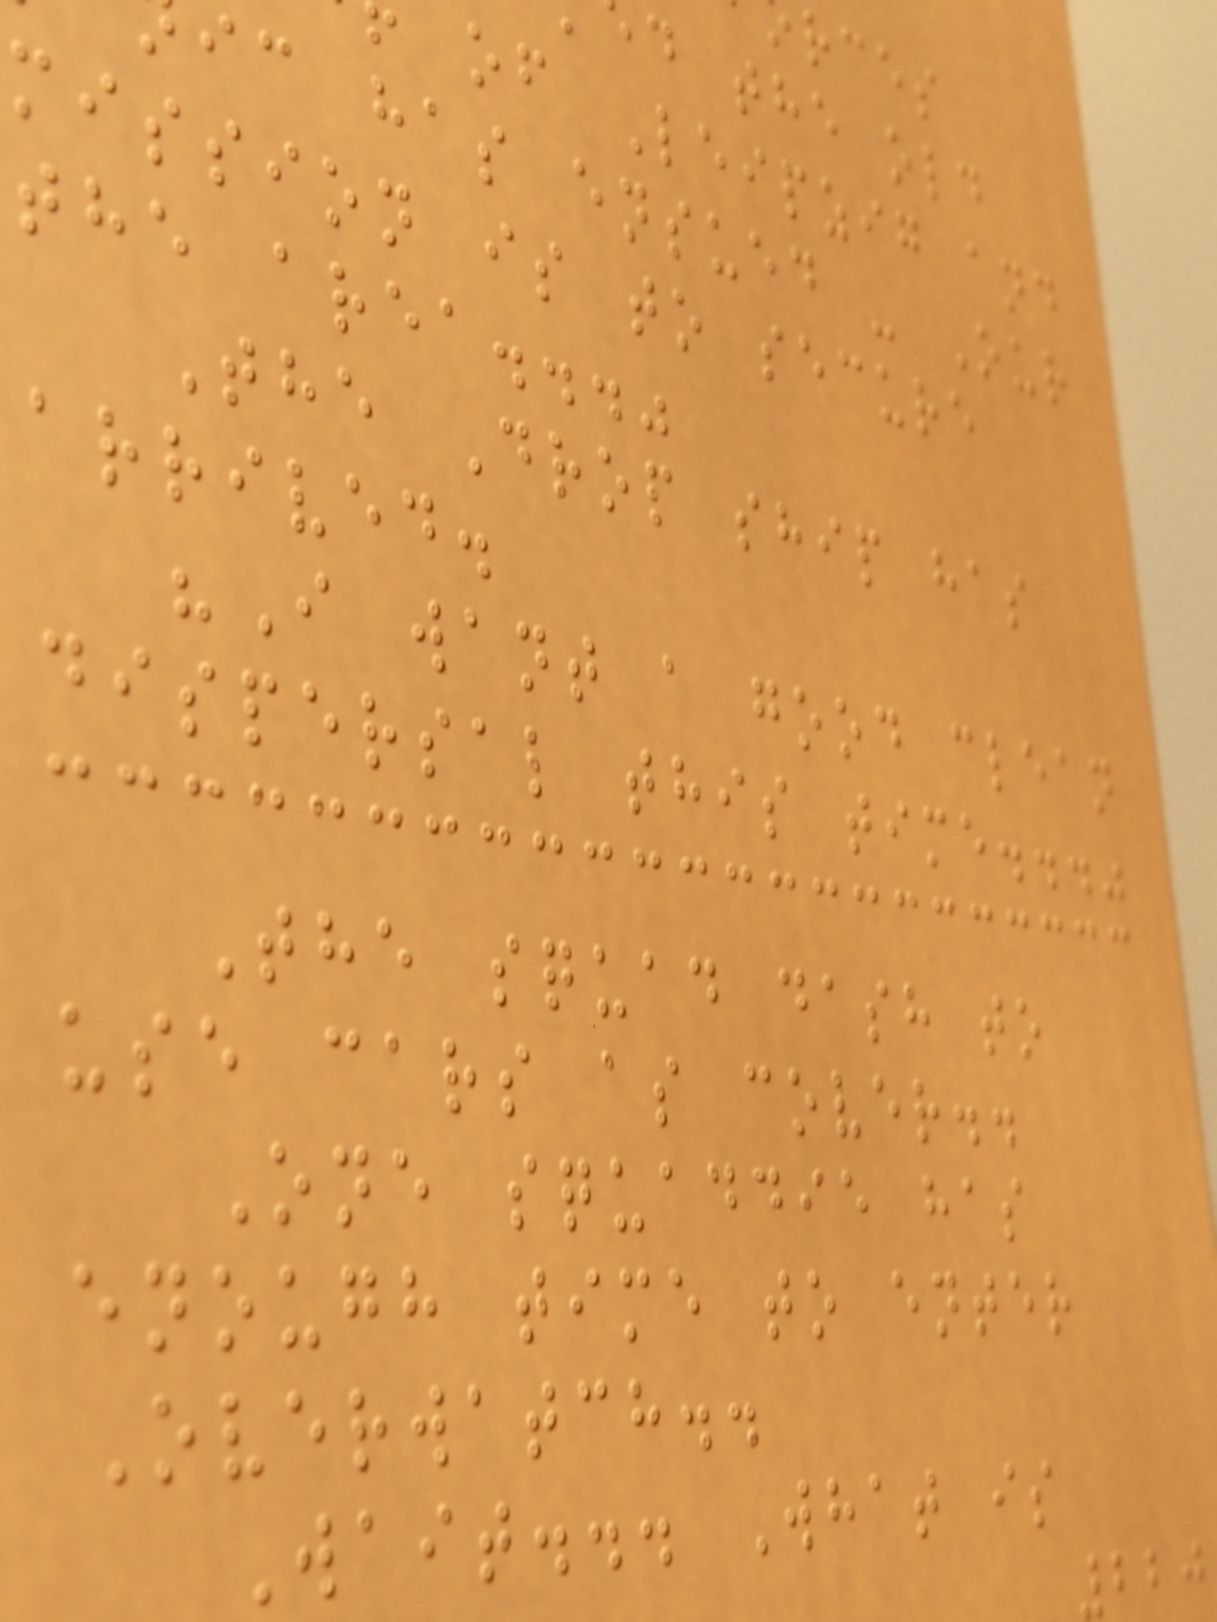d the old
of Leipzig and
ic has ensued - Our
mission is to secure
the area..."
The Drop ship has
arrived.
"I want a good clean
dispersal this time..."
The squad dash to
use cars as cover..
One squaddie has
enough time to enter
Overwatch..
Wait... What is
220
